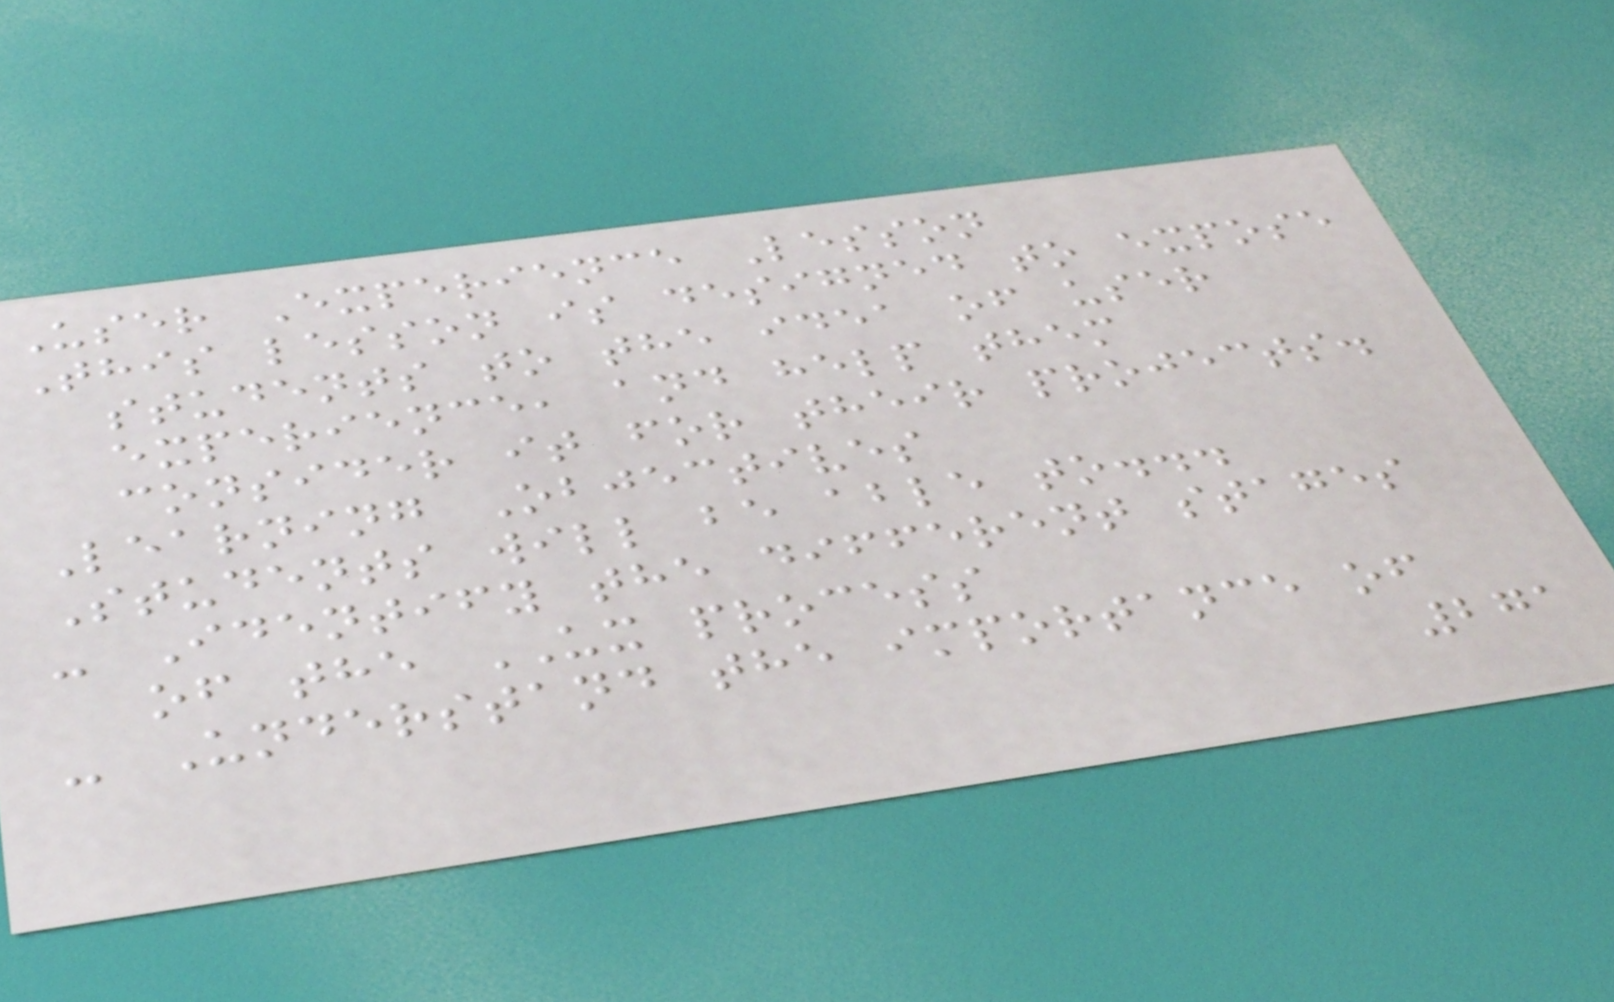User Experience Lesson
This lesson is designed to expose
students to the idea of user
experience, and help them
consider it for their projects.
Learning Objectives
Students will be able to...
- Identify the different stages
of the UX process
- Understand the importance of
271
